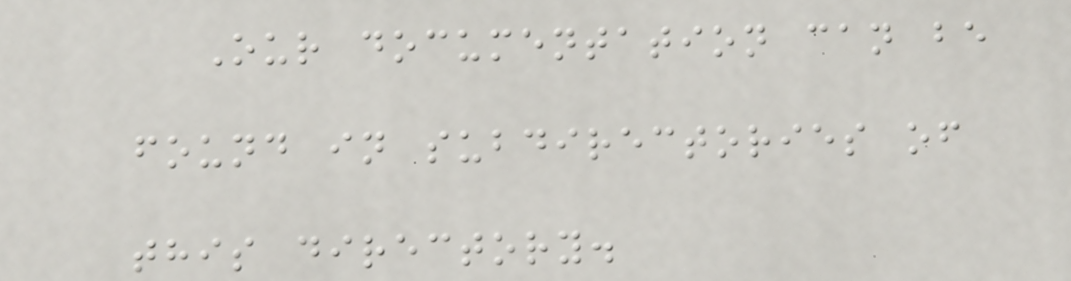Our documentation can be
found in subdirectories of
this directory.
